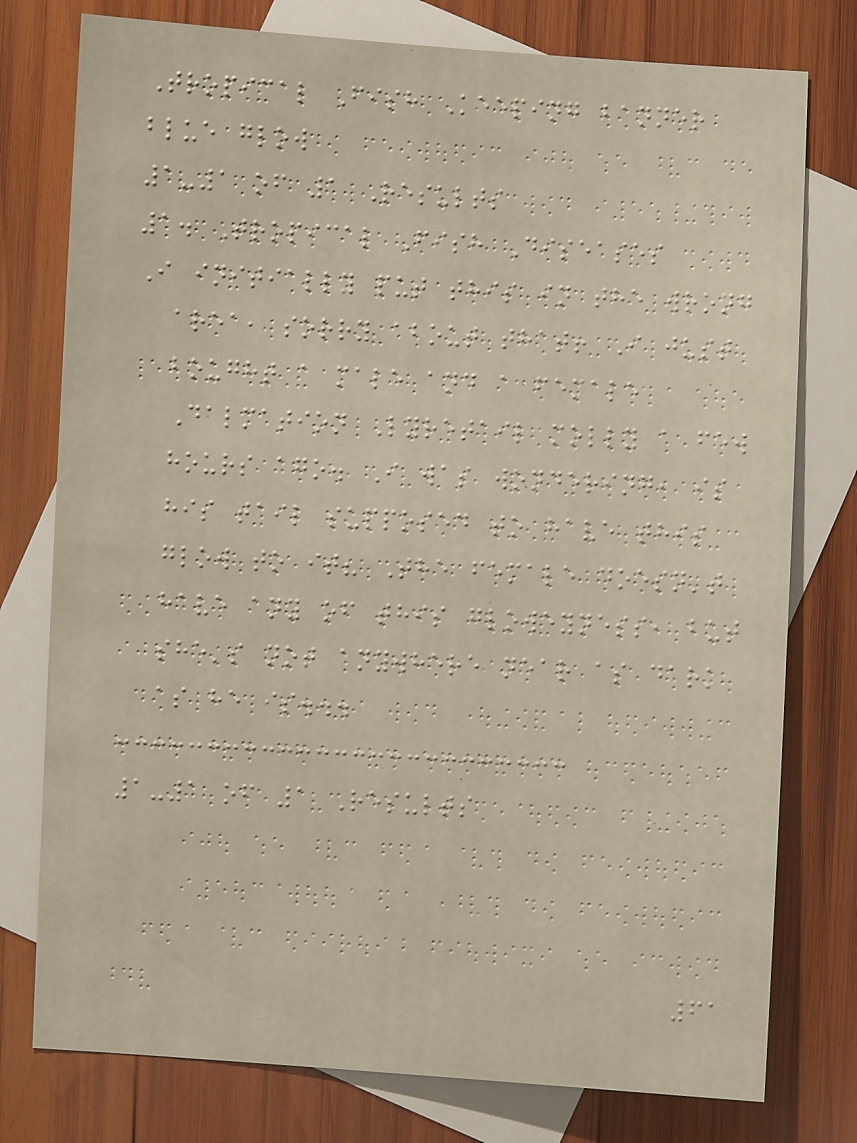Tropical Fish Keeping banner
blue glow
1-1 of 1 Results
1. Tropical Fish Diseases
I initially put this in the wrong
area, sorry about that! I just
bought a male and a female
Dalmation Lyretail molly a few
hours ago. I was wondering, is
his tail supposed to have this
glow to it? The female doesn't
have any of this gloweyness, but
she's not anywhere near as dark
as he is...
1-1 of 1 Results
61
